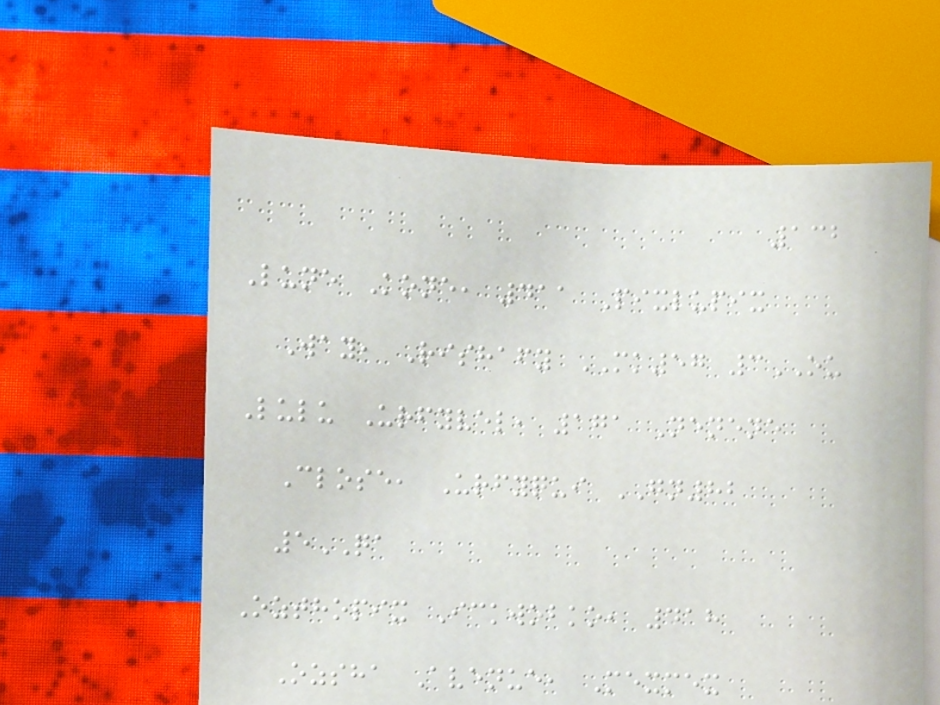132
Lune Kone, 411 Pixlupix
Way, Rishafy MK57 3OU
Lulu Urfyvel, 171 Nenene
Close, Urfyqui GN82
5QA
Ozthopix Ickwobko, 418
Ozsha Avenue, Mexmex
